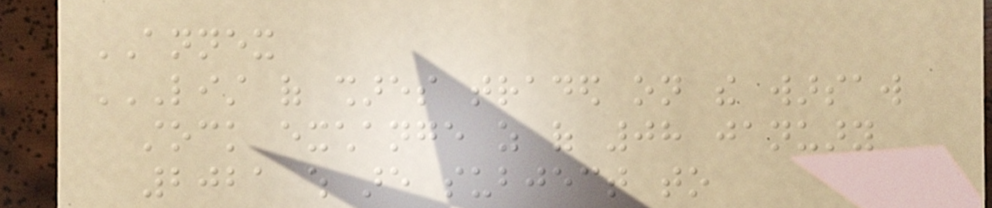ANNEX
LIST OF SHARES TRADED ON THE WARSAW
STOCK EXCHANGE AS OF 08 JANUARY
2021 WHICH ARE SUBJECT TO
